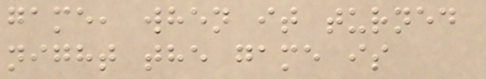game, when it turned
night the game is
